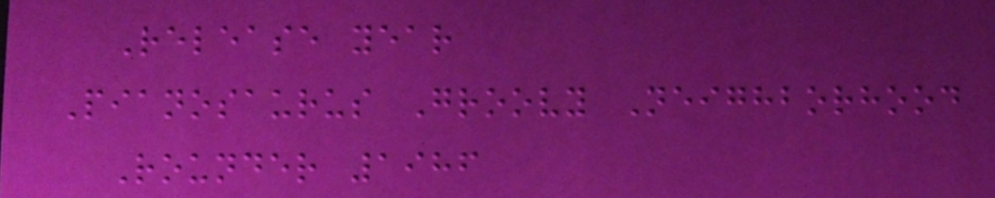Release year
Pianosaurus Groovy Neighborhood
Rounder 1986
